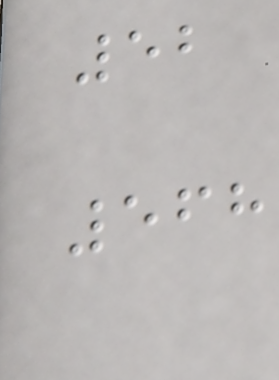52
568
